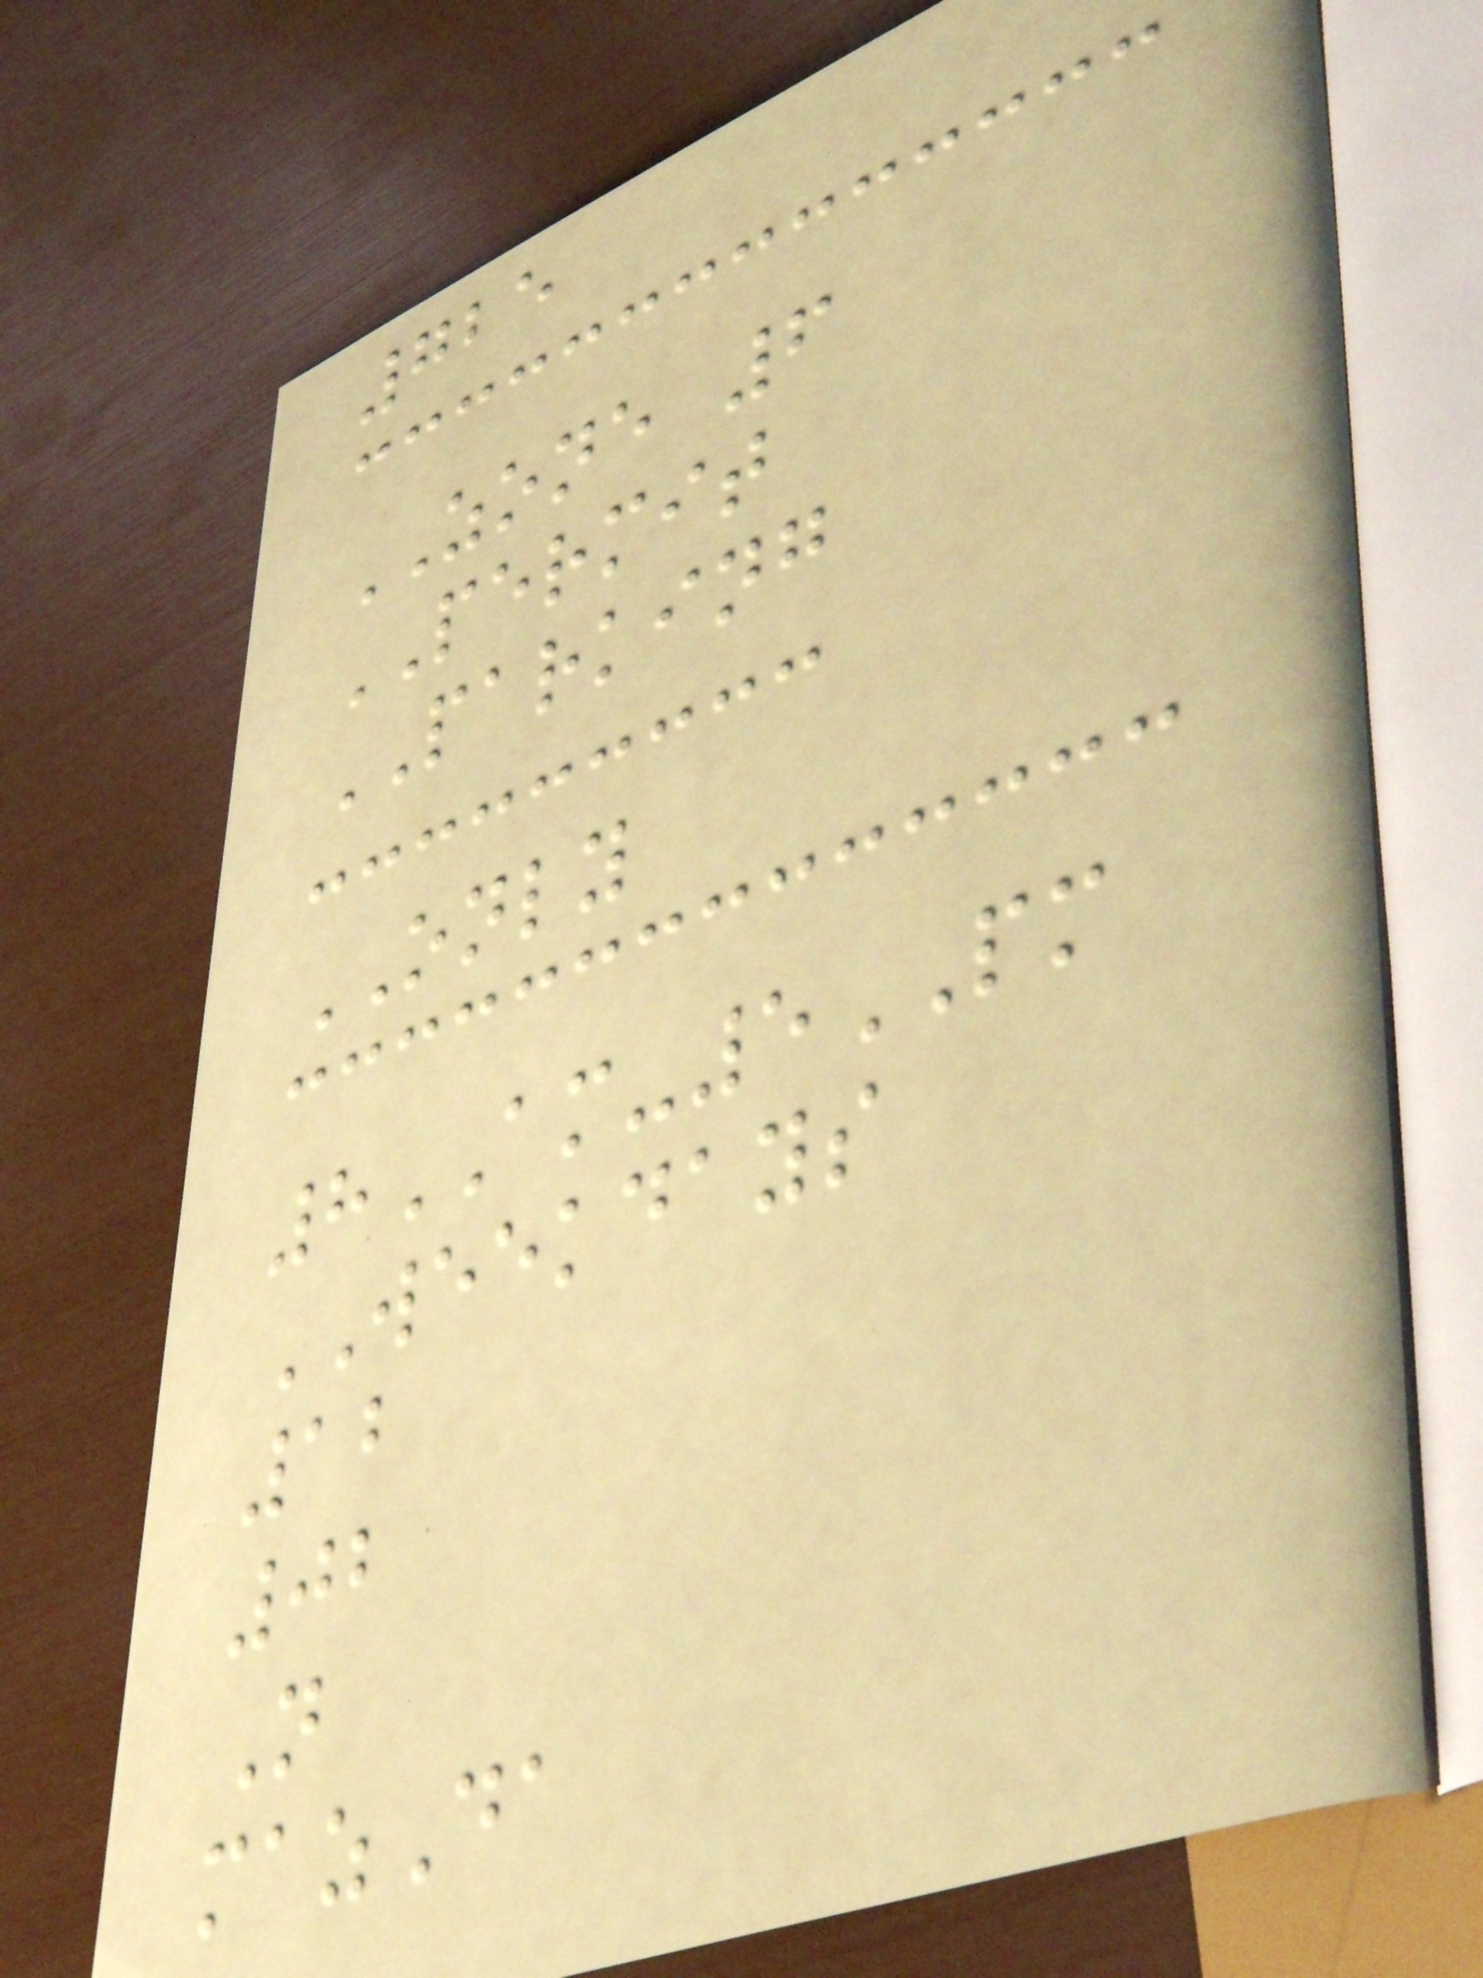725
ZONE 6
PERMIT
PARKING
ONLY
8AM-5PM
WEEKDAYS
12
02
N
mazDa
